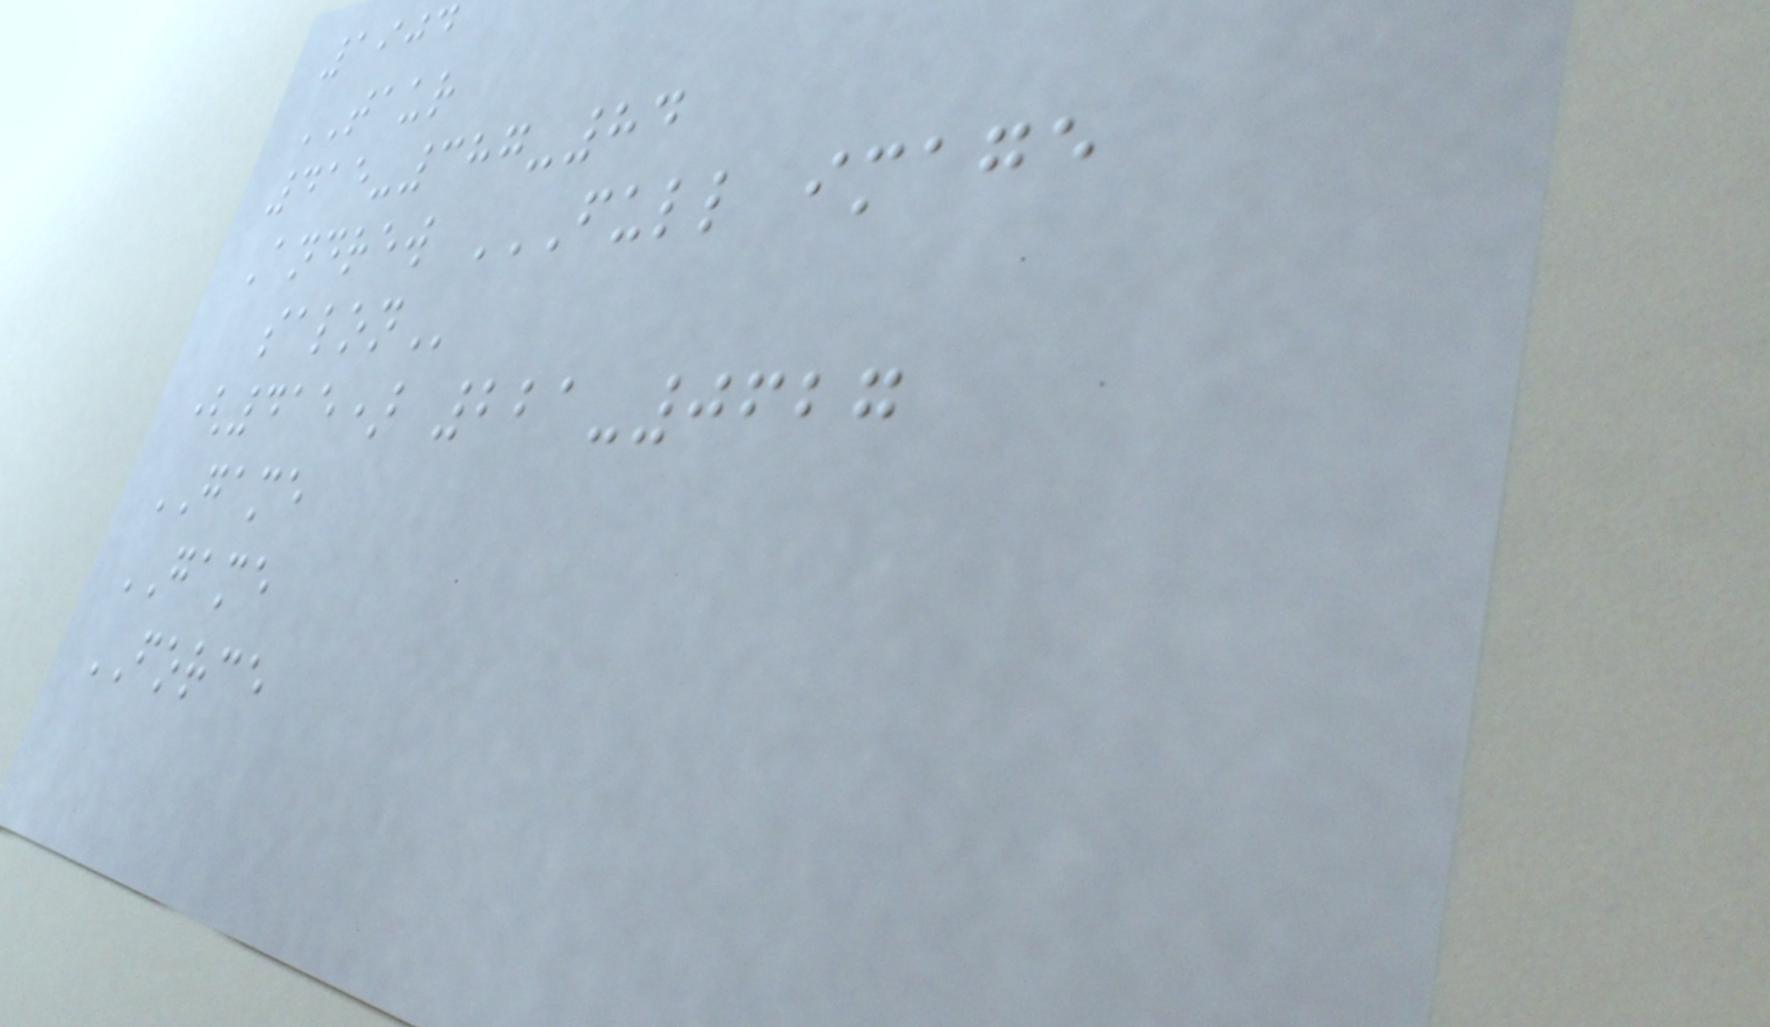1904
TAUR
415-387-84
Andrew FULL IMAGE
SALON
(415) 221-0627
GAME
GAME
FORCE
